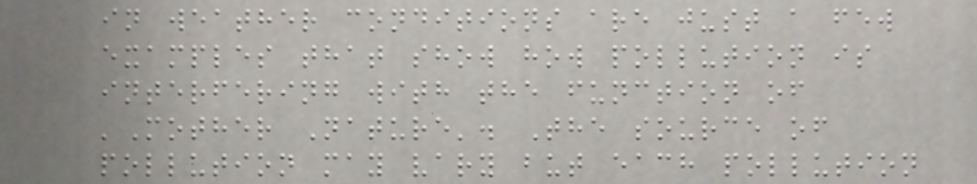in weather conditions are just a few
examples that show how pollution is
interfering with the function of
'Mother Nature'. The source of
pollution may vary but each pollution
